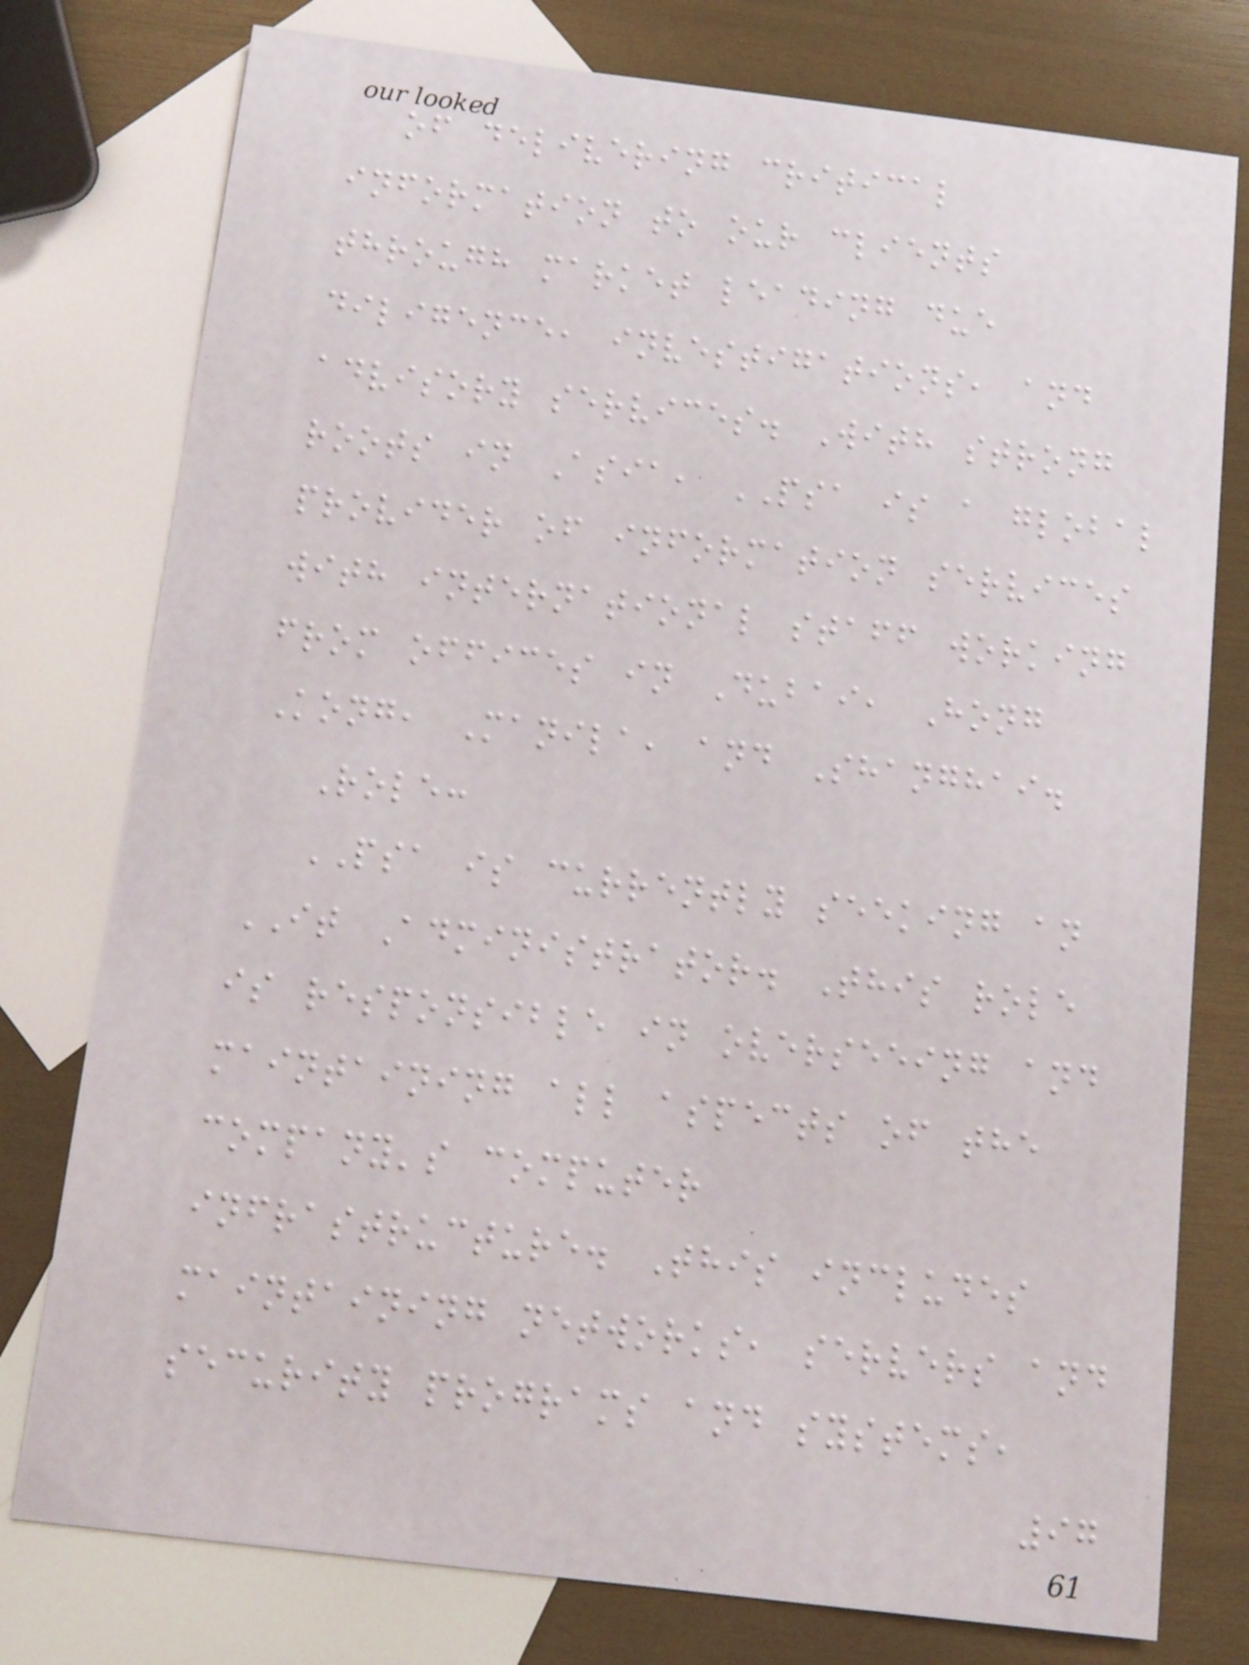of delivering critical
information to our clients
through market leading due
diligence, investigations, and
advisory services. With strong
roots in Asia, PSA is a global
provider of information services
with international staff working
from offices in Dubai, Hong
Kong, Manila, and Shanghai.
Role:
PSA is currently seeking an
IT Administrator. This role
is responsible in overseeing and
maintaining all aspects of the
company's computer
infrastructure. This includes
maintaining networks, servers and
security programs and systems,
97
